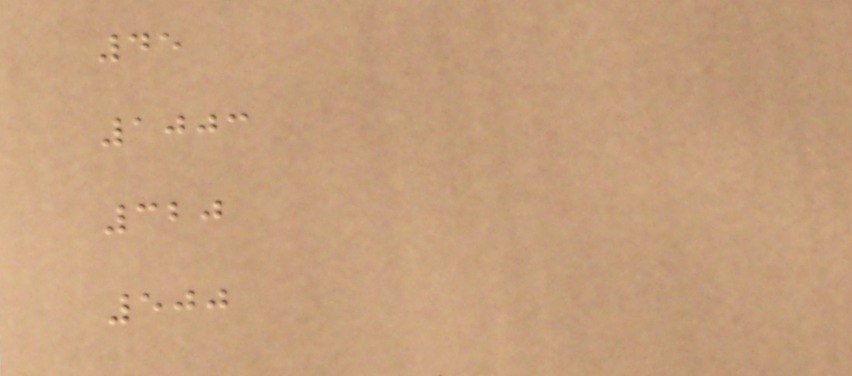45
1003
320
500
